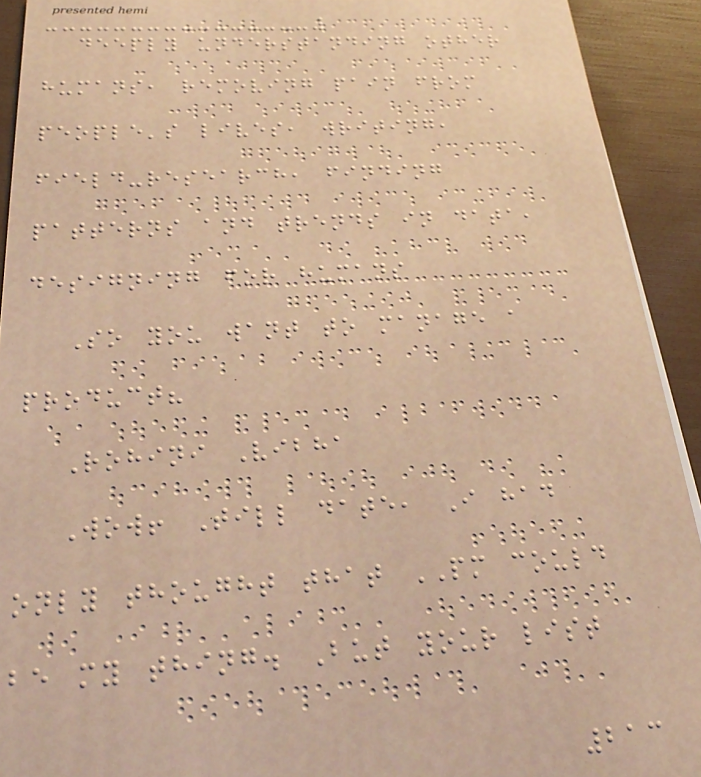deeply understanding other
humans, removing pain from
people's lives, writing,
field-research, finding
patterns and trends in data,
designing for humans
So you want to manage a
product?
Rohini Vibha
Wow! Till date, I had
only thought that PM could
be my thing. But your list
213
